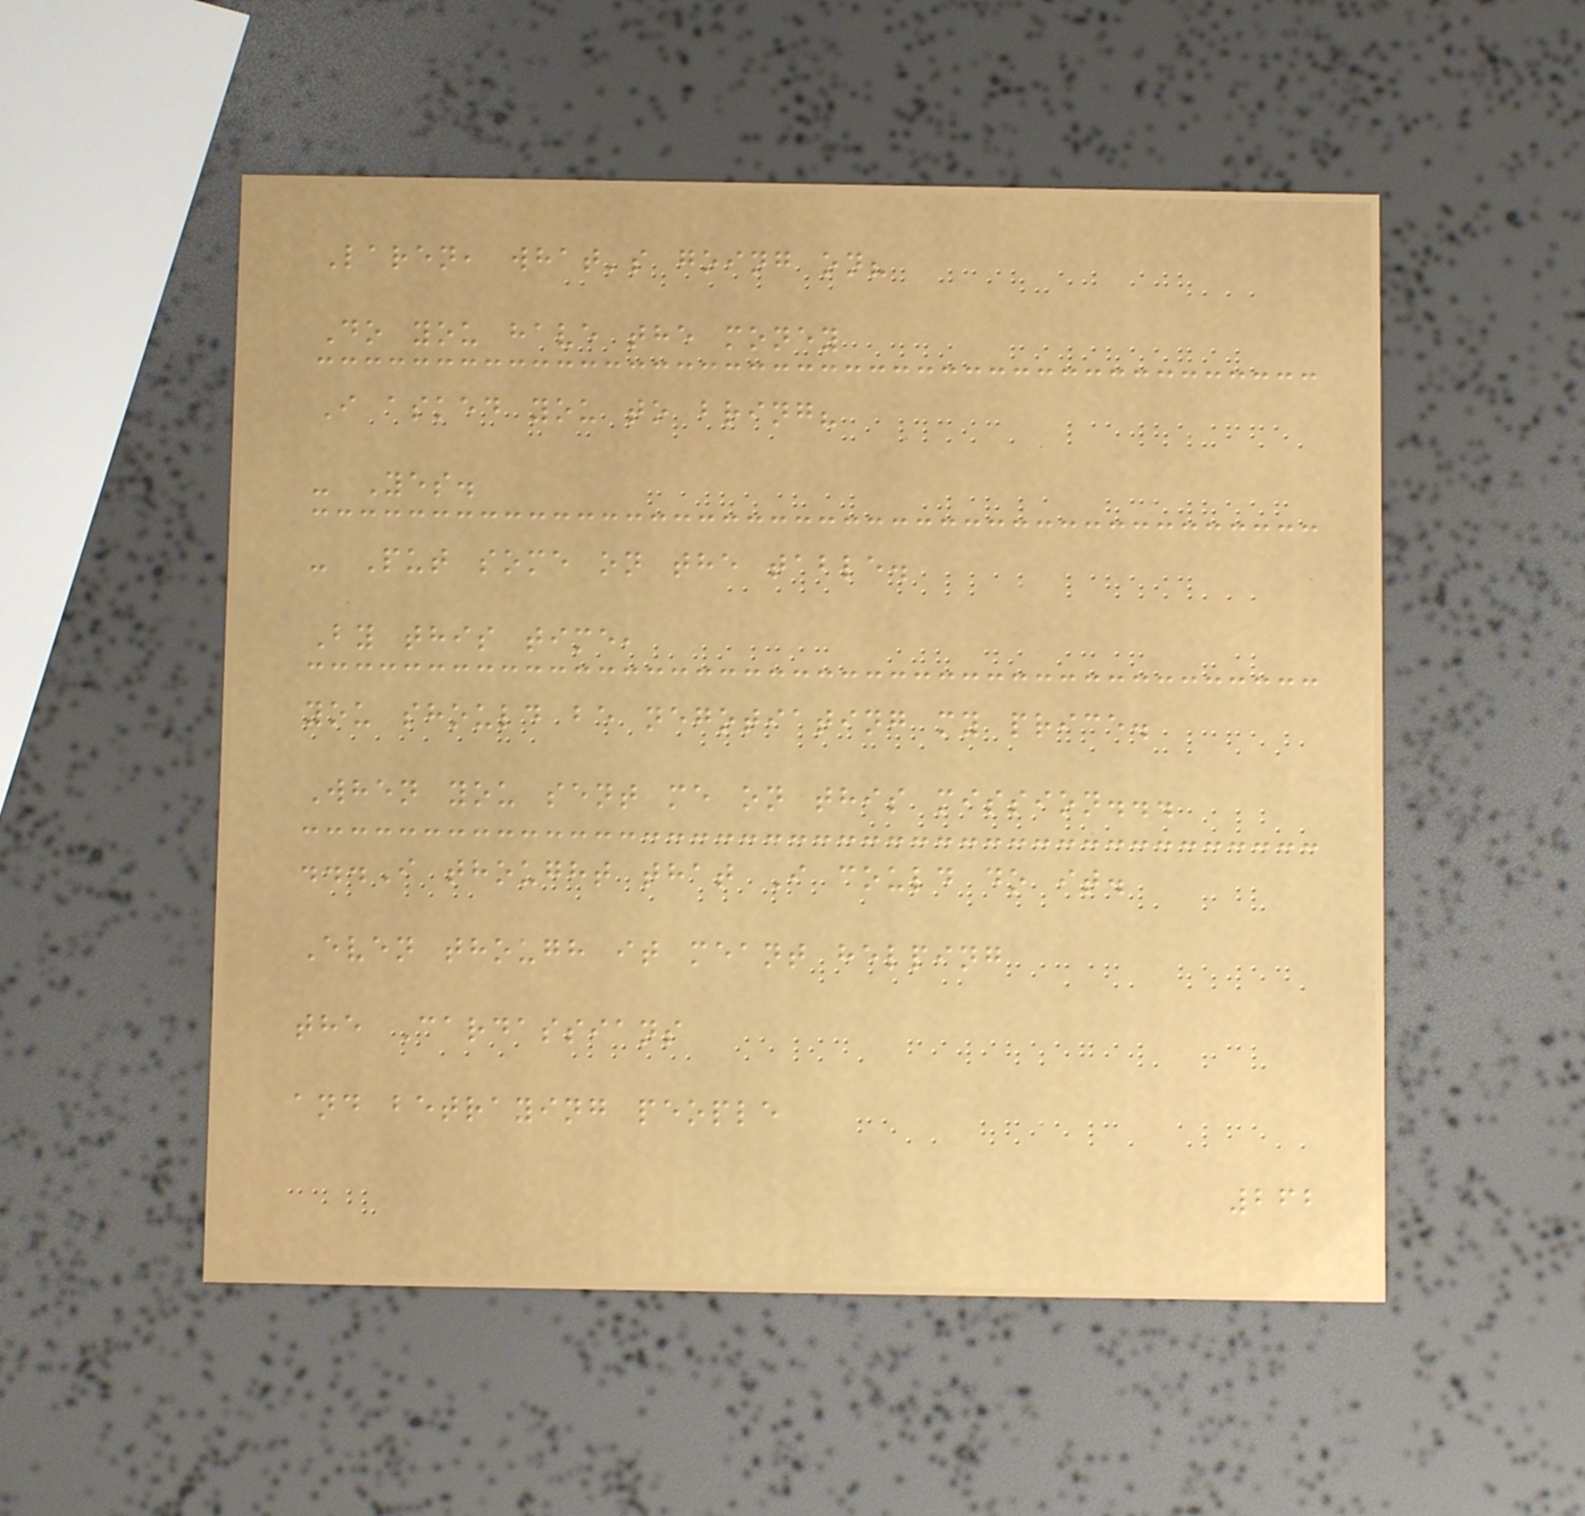Laren, what's going on?
Do you have the money
I asked you to bring?
- Yes.
- Put some on the table.
By this time,
you should be negotiating my price.
When you sent me on this mission...
...I thought that I could do it.
Even though it meant helping
the Cardassians
and betraying people
262
